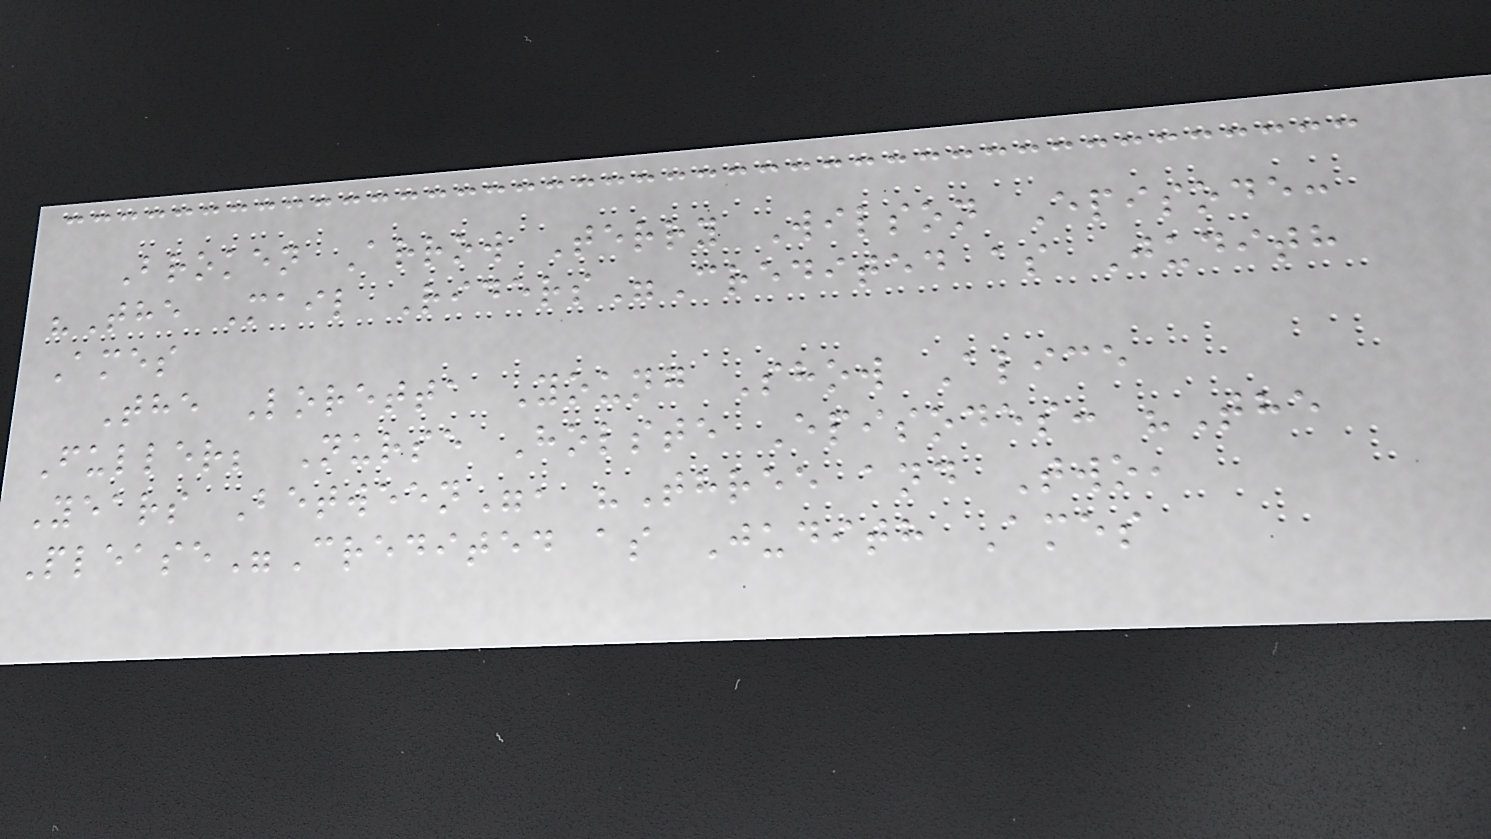Broken Arrow Terry Wilson Episode:
"The Mail Riders"Credited as Judith
Ames
The Loretta Young Show Alice
Fuller; Nurse Holste Episodes: "The
Years Between", "Three and Two,
Please"Credited as Judith Ames
